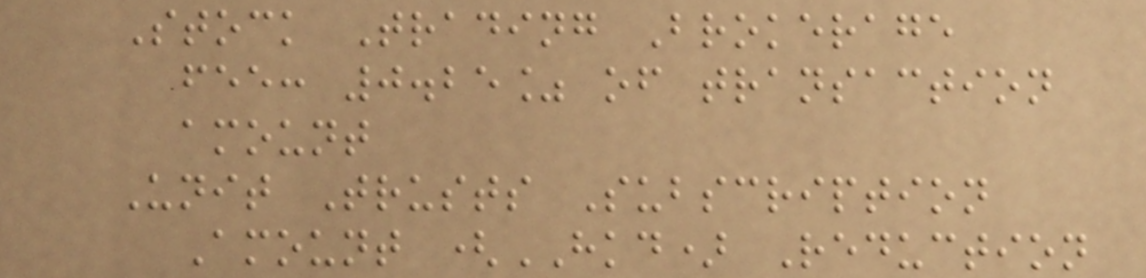Stock Trading Brokerage
fee: 0.25% of transaction
amount
Unit Trusts Subscription
Amount (HKD) Reduction
